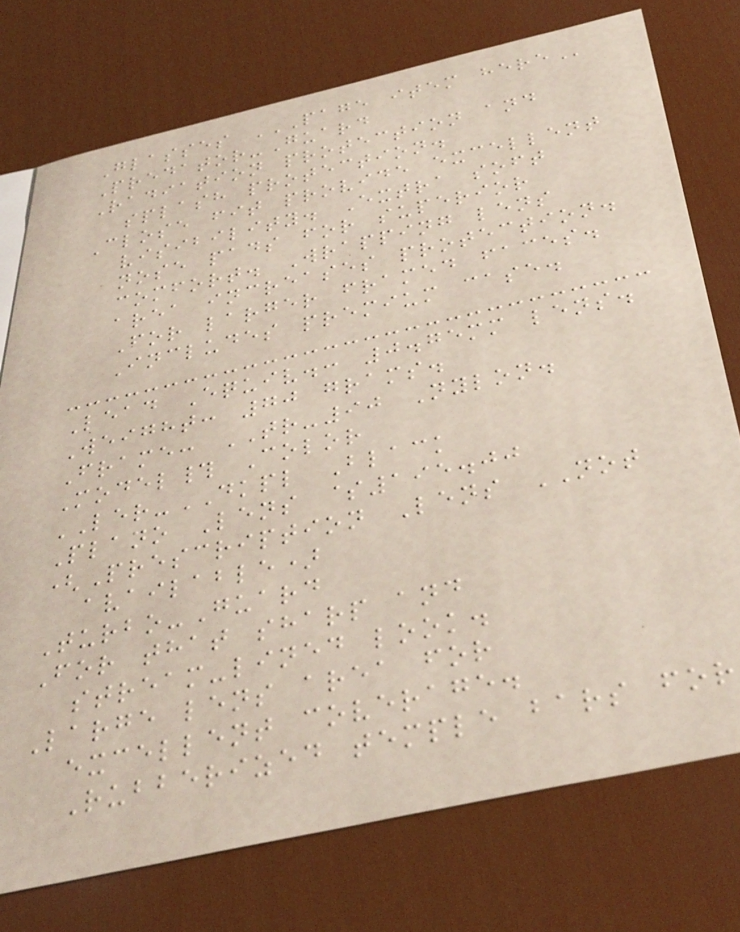Glasses PAGE ITEM HERE
Predator-Guard
Radiation protection and
splash protection.
Close fit provide excellent
visibility. Extra soft
nose pads for superior
comfort. Wrapping lens
area increases protection.
For larger framed faces.
Includes premium case.
Lead Equiv.: 0.75mm lens.
Weight: 70 grams.
Frame: TR-90 Nylon.
Model# Color
LER-DKPL Black
Plano Lens $195.00
(Prescription Lens NOT
available)
Turbo-Guard
For that sharp and
stream-lined look.
Large lens area for
excellent coverage.
Rubberized temple bars for
